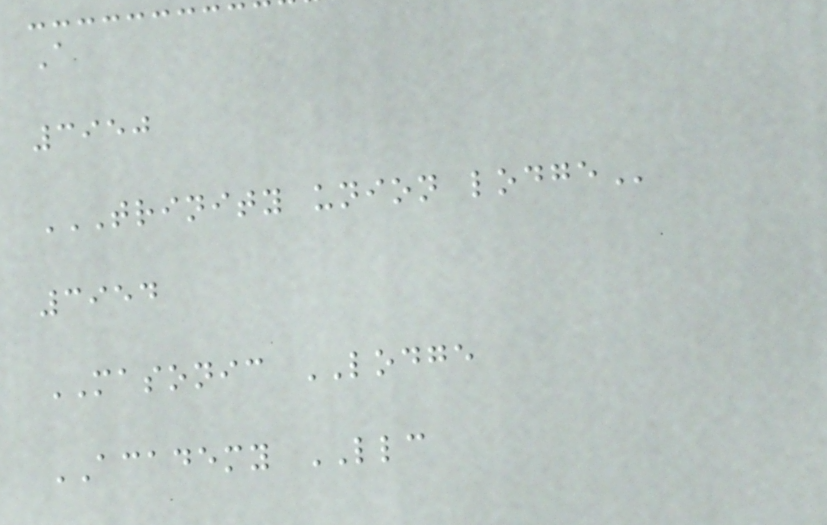A
3950
TRINITY UNION LODGE
3954
MASONIC LODGE
ACADEMY LLC
